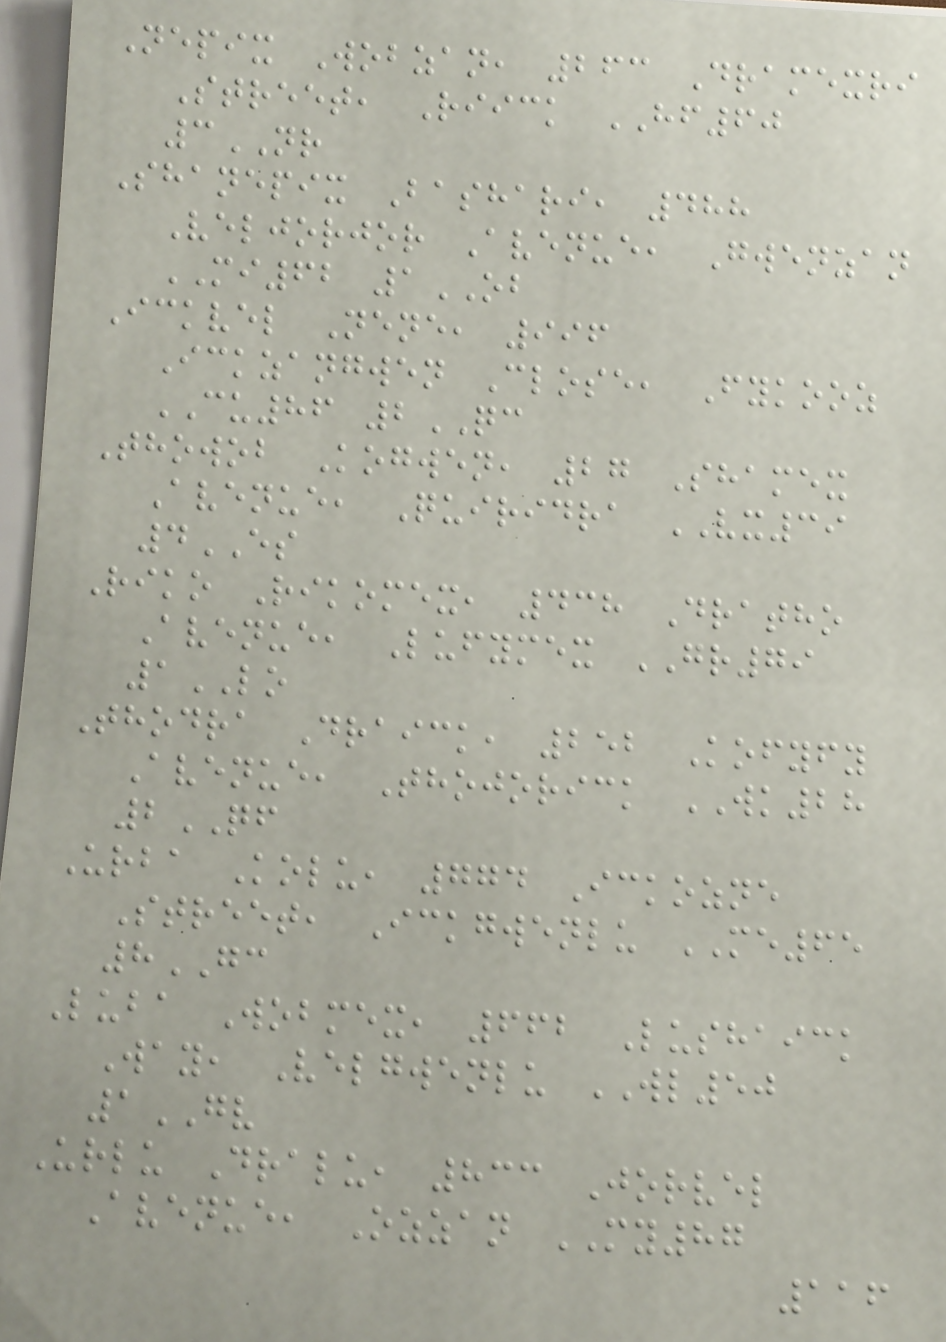Nepix Wobzan, 263 Dramexri
Street, Riick HF60
3NR
Shanepix Bashari, 488
Veljorjor Avenue, Gwenzan
MI62 1OB
Ickvel Nene, 996
Ickzangwen Close, Fykooz
CU86 2QC
Thowob Kogwen, 27 Shamex
Avenue, Quiridra VX39
4ES
Riko Rikomex, 438 Dratho
Avenue, Lufymex GR79
1LO
Thodra Draick, 252 Kofyfy
Avenue, Thojorick WK28
2QF
Urba Kolu, 774 Ickozne
Street, Ickgwenlu ME65
8GC
Luba Wobmex, 662 Lushaick
Way, Velgwenlu WL50
1GV
Urlu Dralu, 833 Jorvel
Avenue, Ozzan MY87
116
